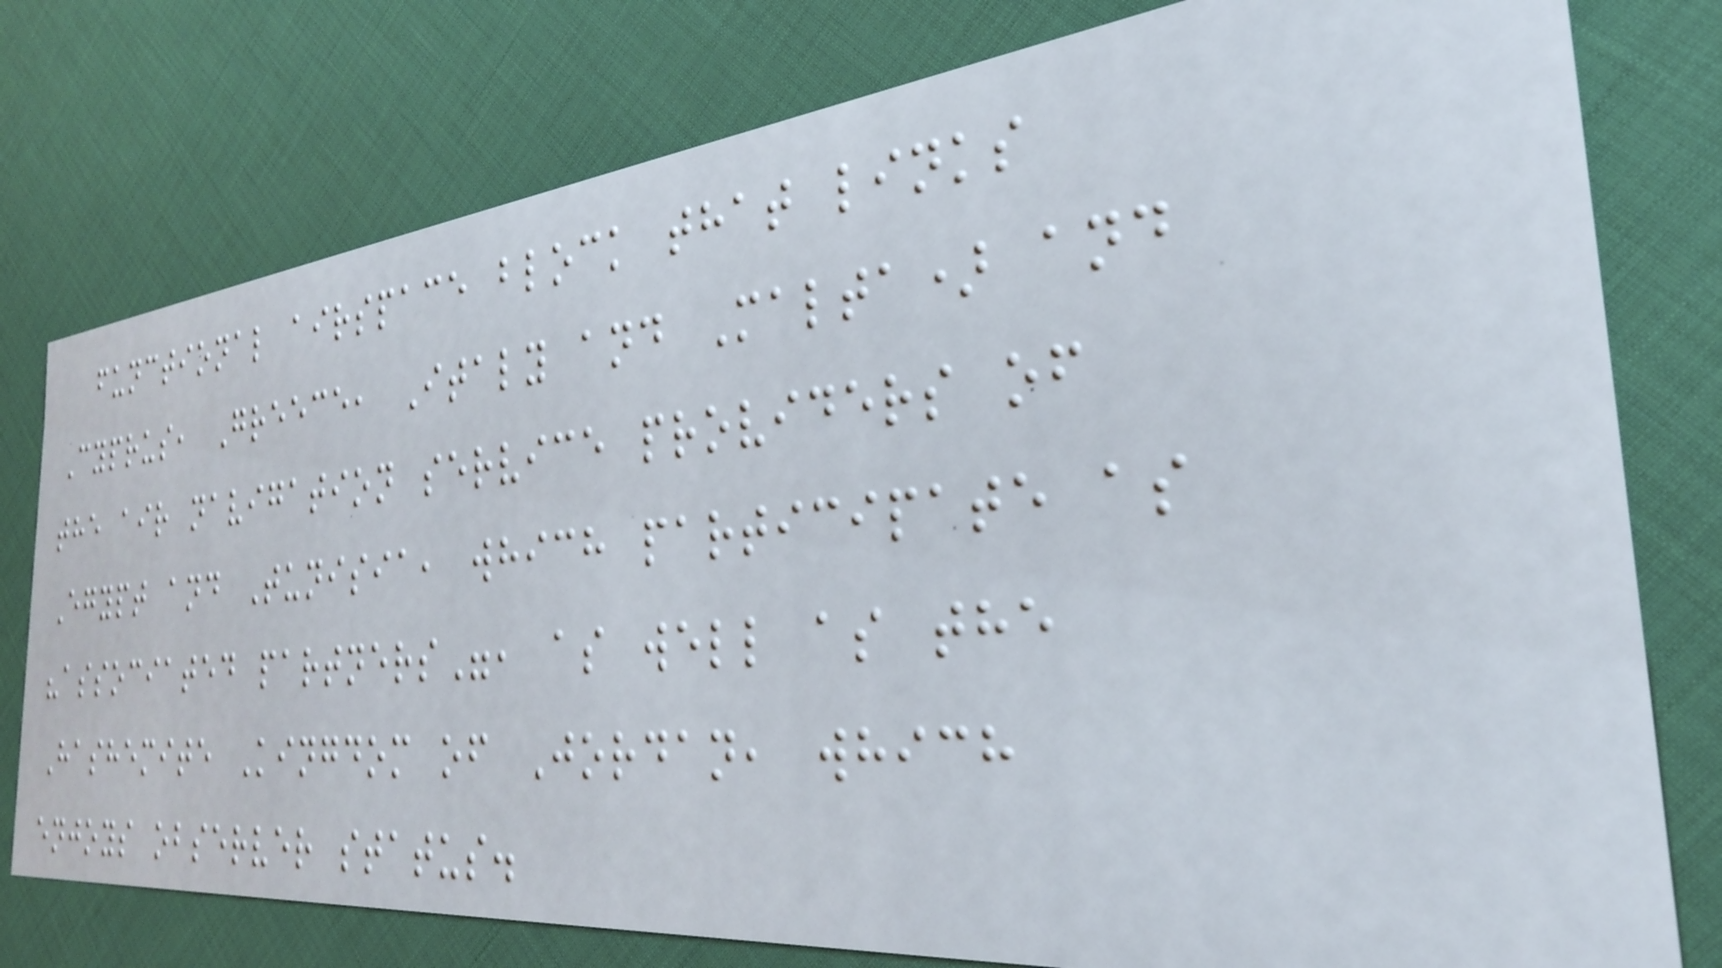functional airspace block that links
Cyprus, Greece, Italy and Malta) and
the air navigation service providers of
Egypt and Tunisia, which participate as
"associated partners", as well as the
Hashemite Kingdom of Jordan, which
enjoys observer status.
